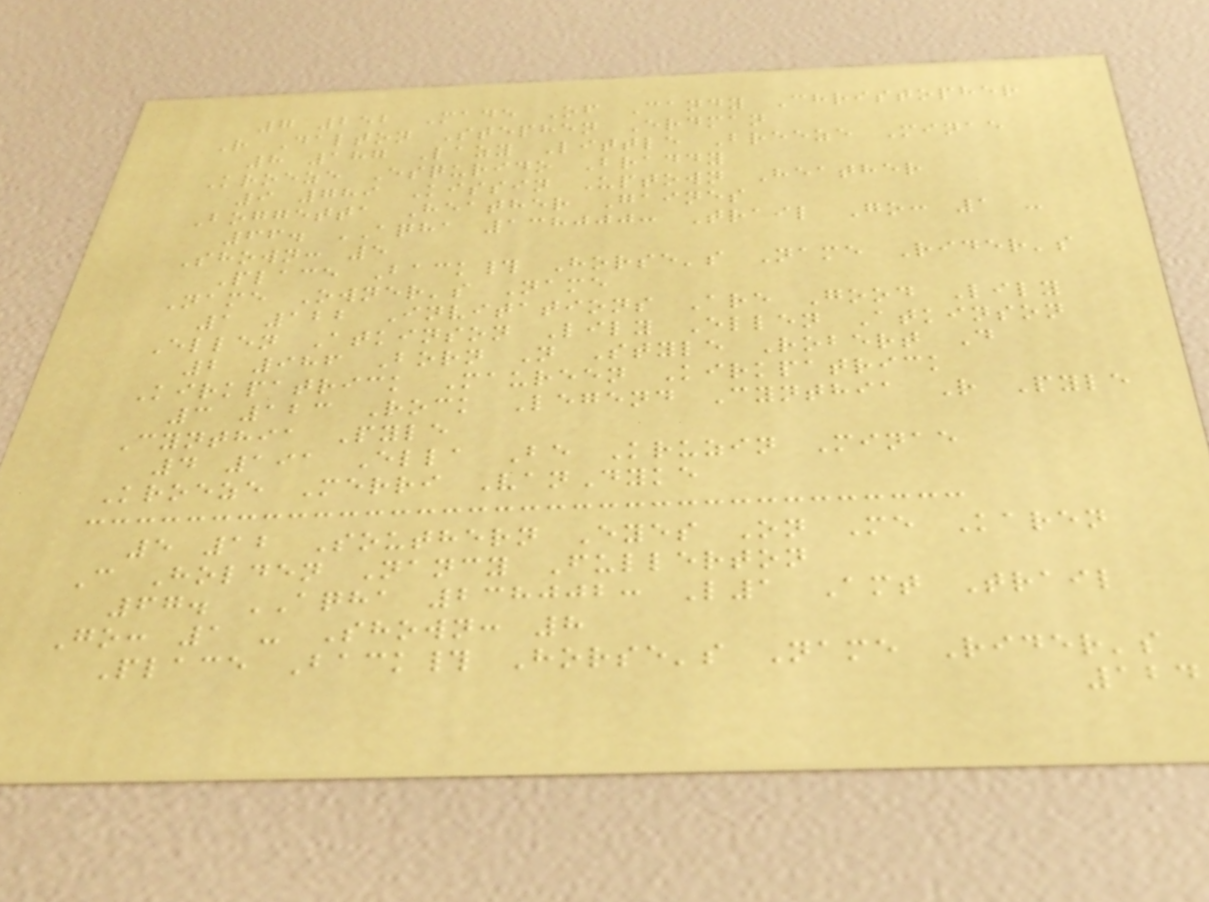7 252 Made Of Candy Christopher
R Dalton Stephen Erdman
8 187 Lazy Little Breeze Minae
Kroeze Esqurido Braddy
9 789 Kissin Uptown Heather
Boggetta Heather Gaines
66. AQHA 138000: Trail Go: 1 -
Shown: 5
Place Back# Horse's Name Rider's
Name Owner's Name
1 122 Invitations Are Good Lily
Ellen Atkinson Lily Ellen Atkinson
2 986 Born N Style Robert D
Kirkpatrick Maureen Kirkpatrick
3 123 Rock Legend Cynthia R Pyle
Cynthia Pyle
4 191 Ella Be Kruzin Minae
Kroeze Merri VanDyke
5 12 Southern Eyes On Me Karen
C Holden Nancy Fullerton
67. AQHA 238002: L1 Amt Trail
Go: 1 - Shown: 8
Place Back# Horse's Name Rider's
124
